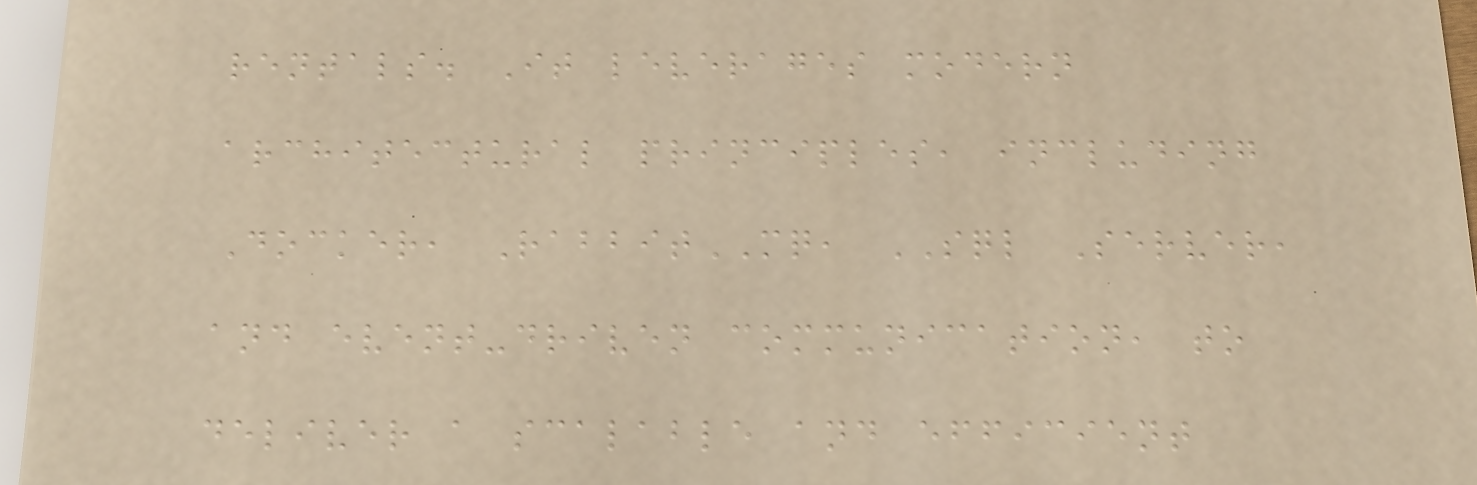rentals. It leverages modern
architectural principles, including
Docker, RabbitMQ, SQL Server,
and event-driven communication, to
deliver a scalable and efficient
